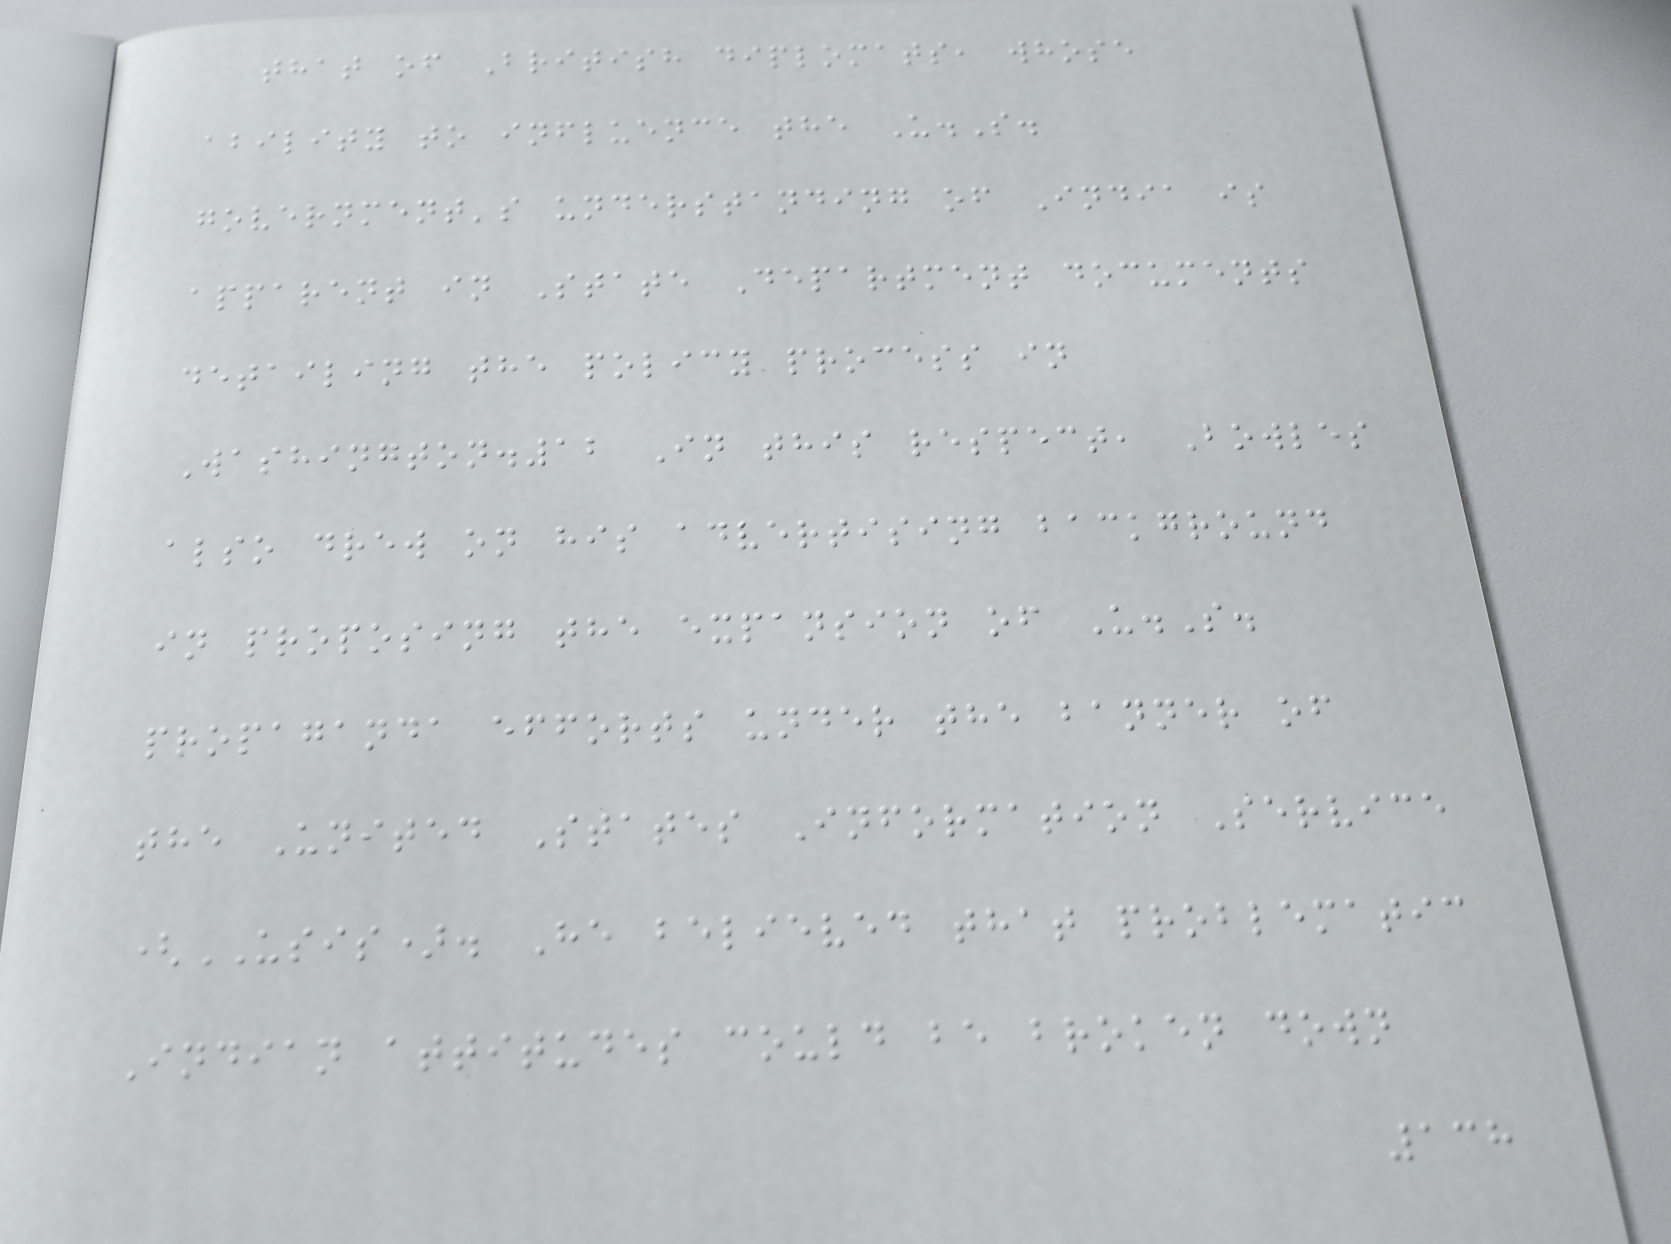that of British diplomats, whose
ability to influence the U.S.
government's understanding of India is
apparent in State Department documents
detailing the policy process in
Washington.12 In this respect, Bowles
also drew on his advertising background
in proposing the expansion of U.S.
propaganda efforts under the banner of
the United States Information Service
(USIS). He believed that problematic
Indian attitudes could be broken down
138
